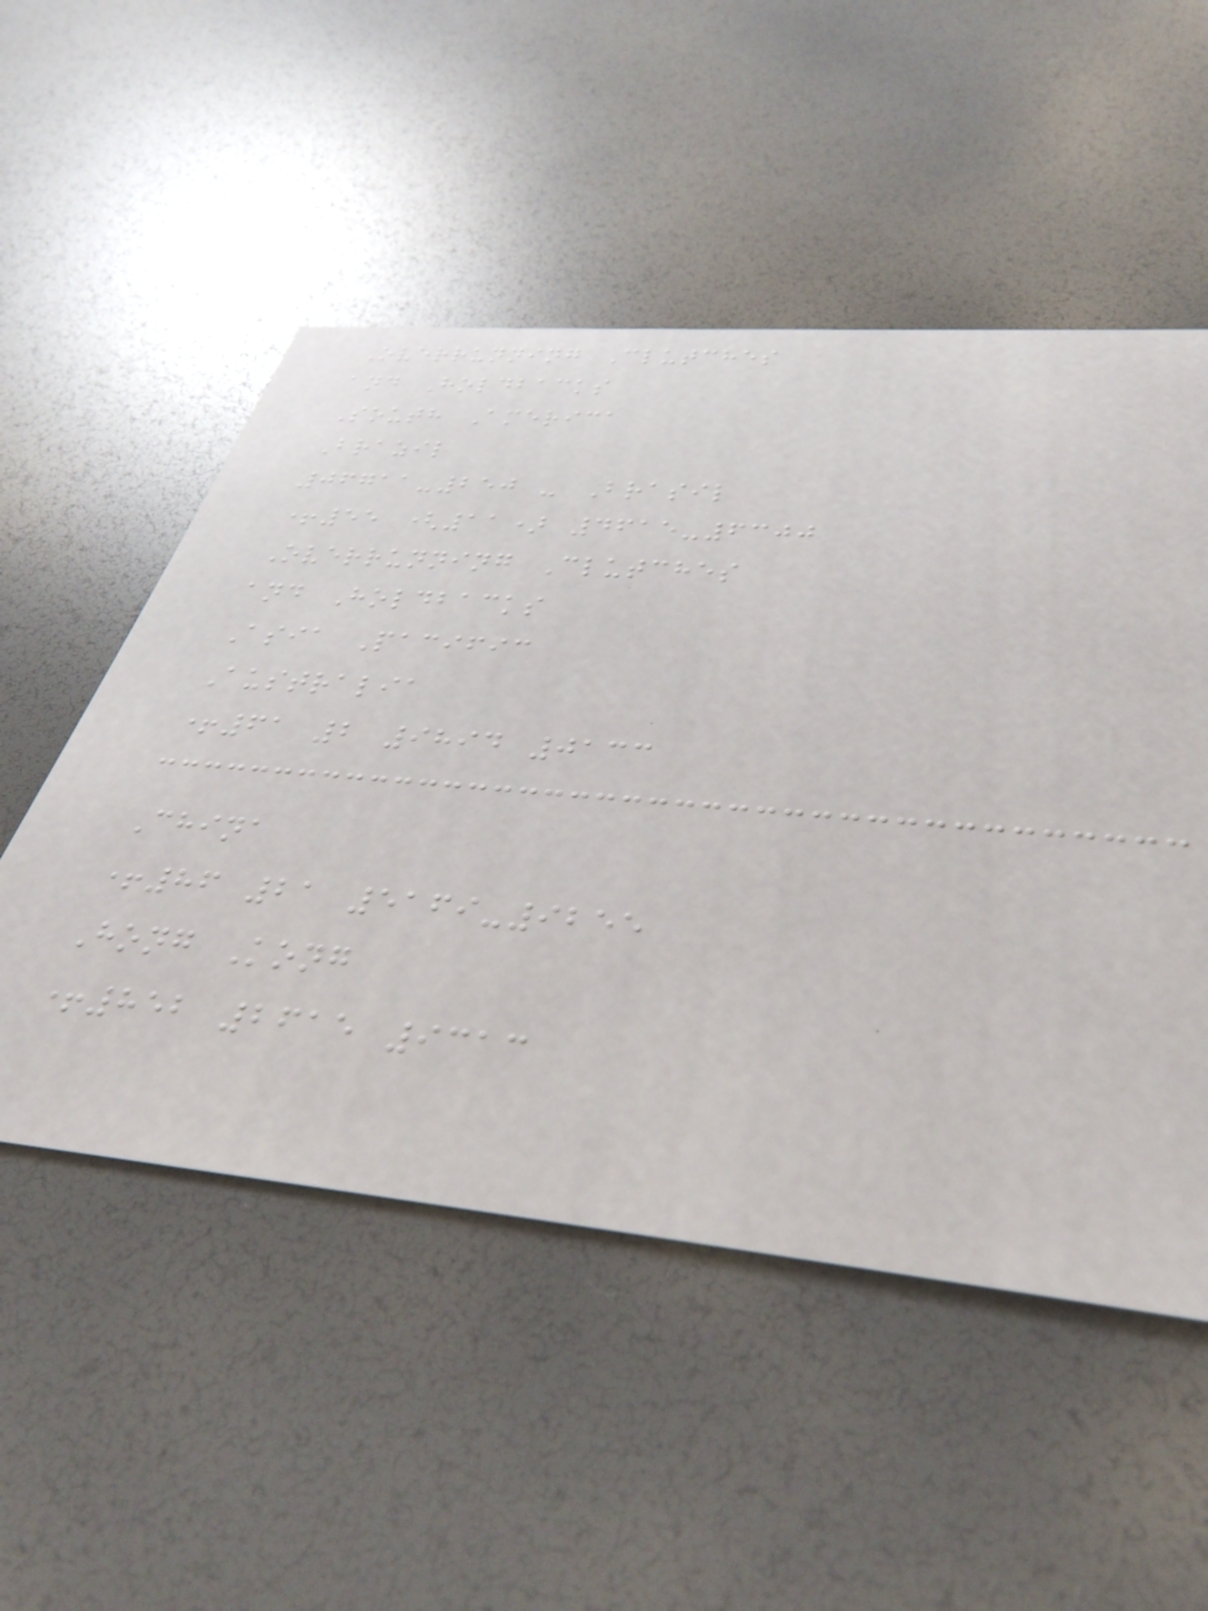Overrunning Clutches
and Holdbacks
South America
Brazil
06711-250 - Brasil
+55 (11) 4615-6300
Overrunning Clutches
and Holdbacks
Asia Pacific
Australia
+61 2 9894 0133
China
+86 21 5169-9255
Hong Kong
+852 2615 9313
